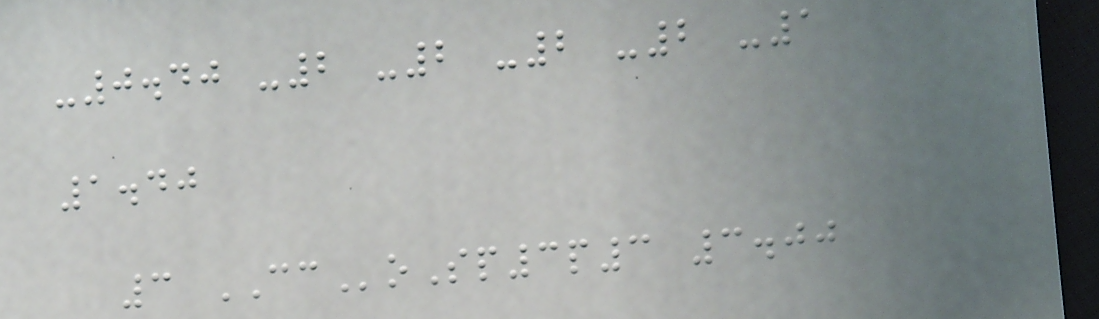-0.40 -2 -2 -2 -2 -1
1.40
3 CCoSp3p3 3.00
